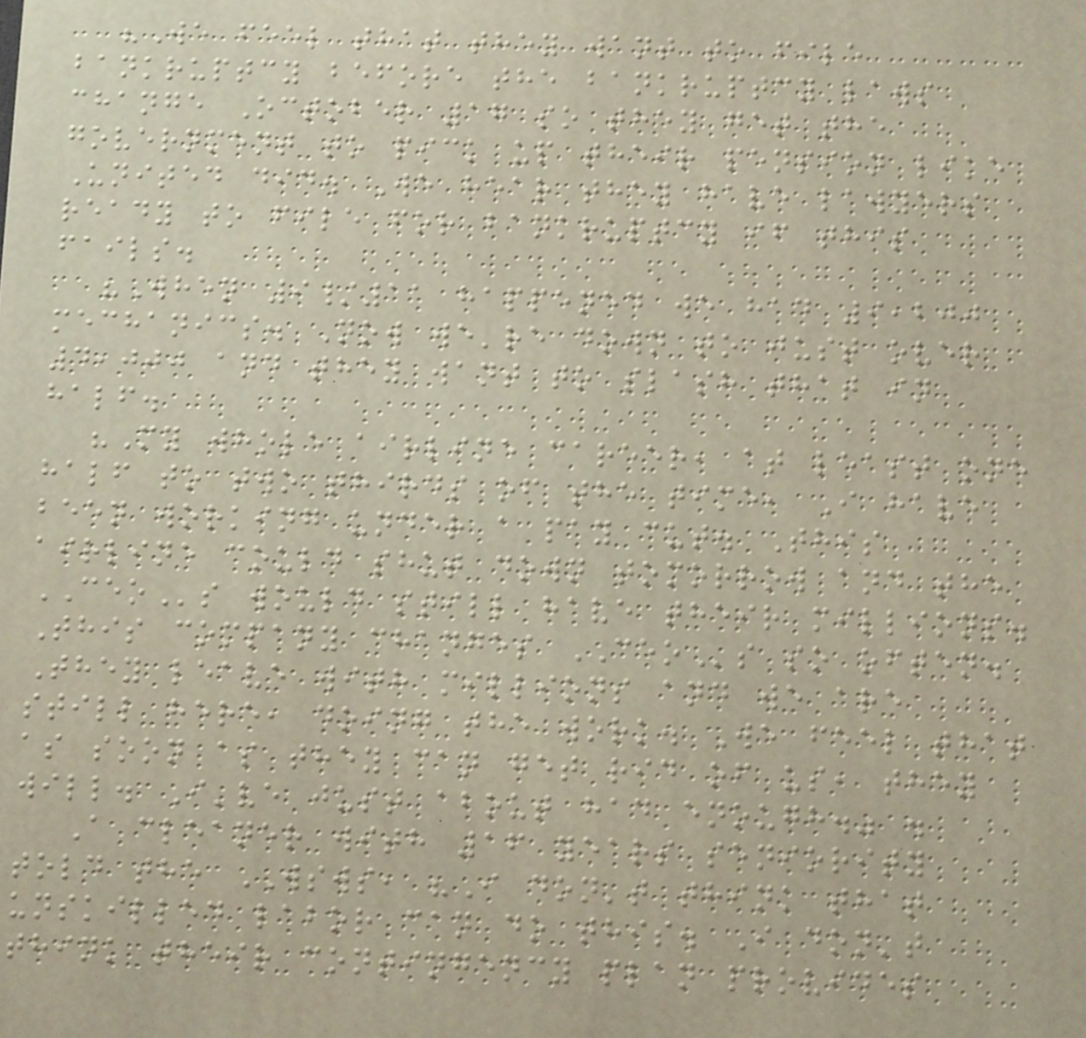"We feel that they want to file
bankruptcy before the bankruptcy laws
change October 17 so they get the
government to pick up their pension like
United did. We hear they have lawyers
ready to file for bankruptcy if this
fails.
"When 9/11 happened we had 9,200
mechanics. Now we're down to just over
4,000 and they want to slash that in
half.
"My whole airline career, at least one
half to two thirds of the time, I have
been working under a pay cut. This
airline could shut down tomorrow and the
CEOs would still have their millions.
This company changes CEOs so often.
They leave with millions and we are
still here, doing the work. We feel that
as soon as they can get rid of us, they
will. I've just about had enough." .
A cleaner with 16 years seniority
told the WSWS, "I don't think that
unskilled labor can do this. I don't
think their contingency plan provides
